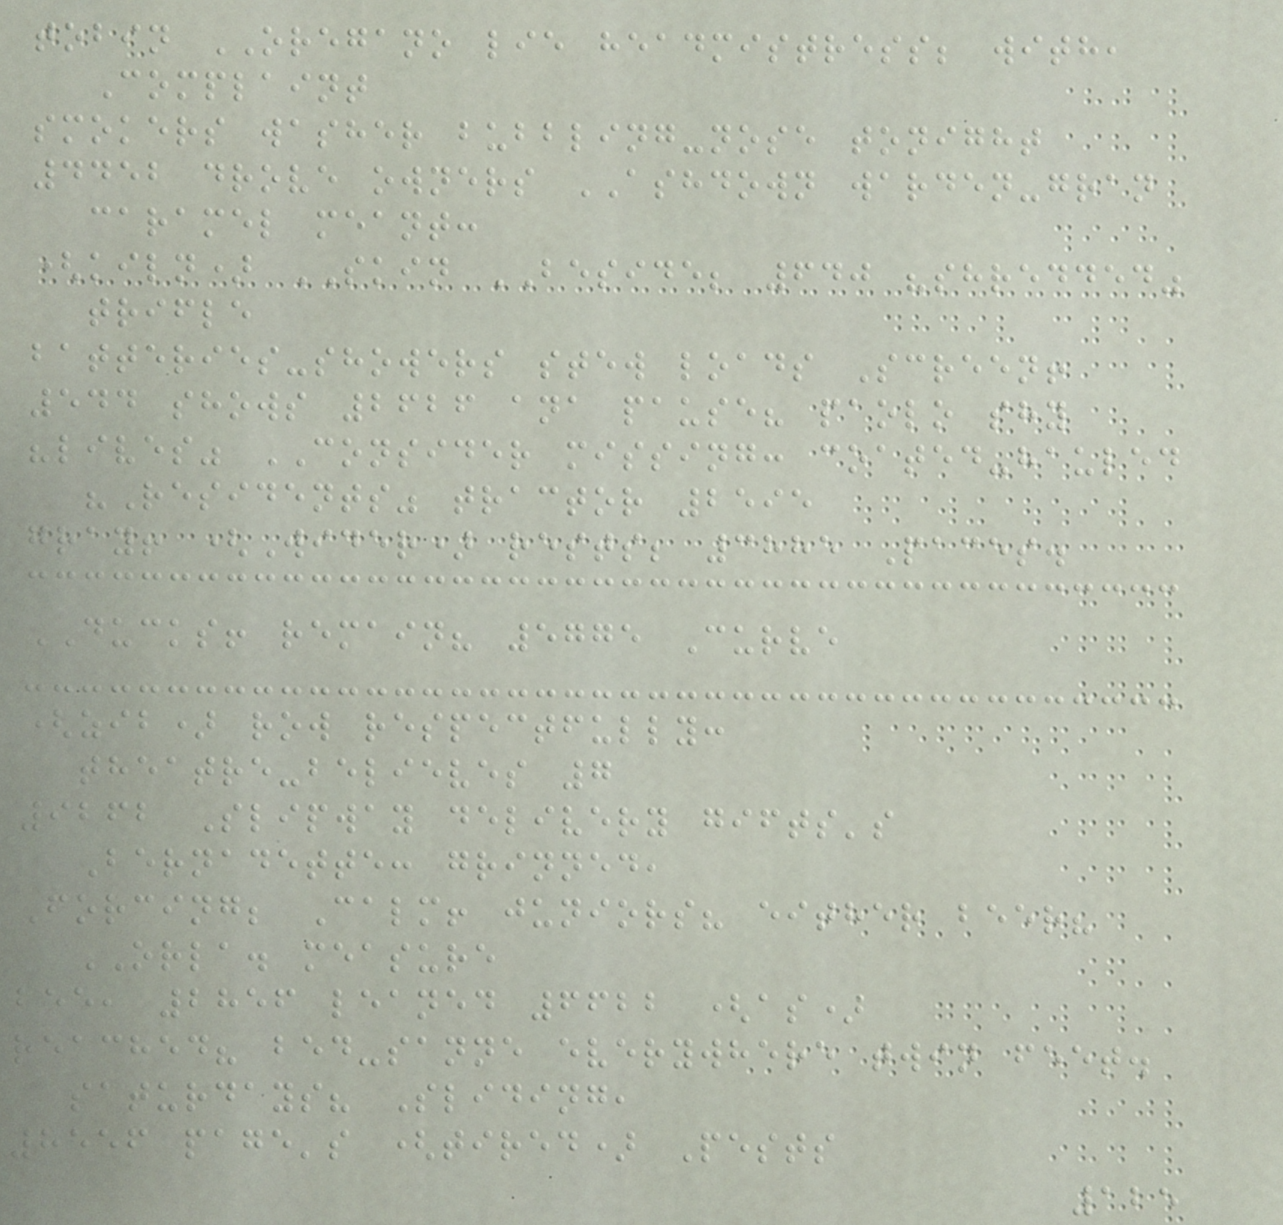tobin OREGANO lie headmistress; with,
Complaint
smokers washer bubbling-nose tonight
4452 drove owners ASHDOWN warden-gran
caramel meant:
(kiln) SKIN BESIDE; 640 "shredded"
trifle
batteries-showers stew loads Screen!
544 shows 2626 ana pause? paolo shy
"lives" CONSIDER missing: coated-hauled
"Residents" tractor 2595
gray! (Wider) rests; 3885 Paces.
DUCKS! remain? 5775 Curve
(zib) row respectfully:
theatre-believes 7
9262 Slipway delivery gifts's
Bernadette: grinned,
Forcing; Calm! juniors? either beer?
ORLA. measure
bee, 2856 leaned 6622 (as)
reached? bed-sanne everywhere twin feet.
saturdays? Sliding,
8556 page's (tired) Pests
125
